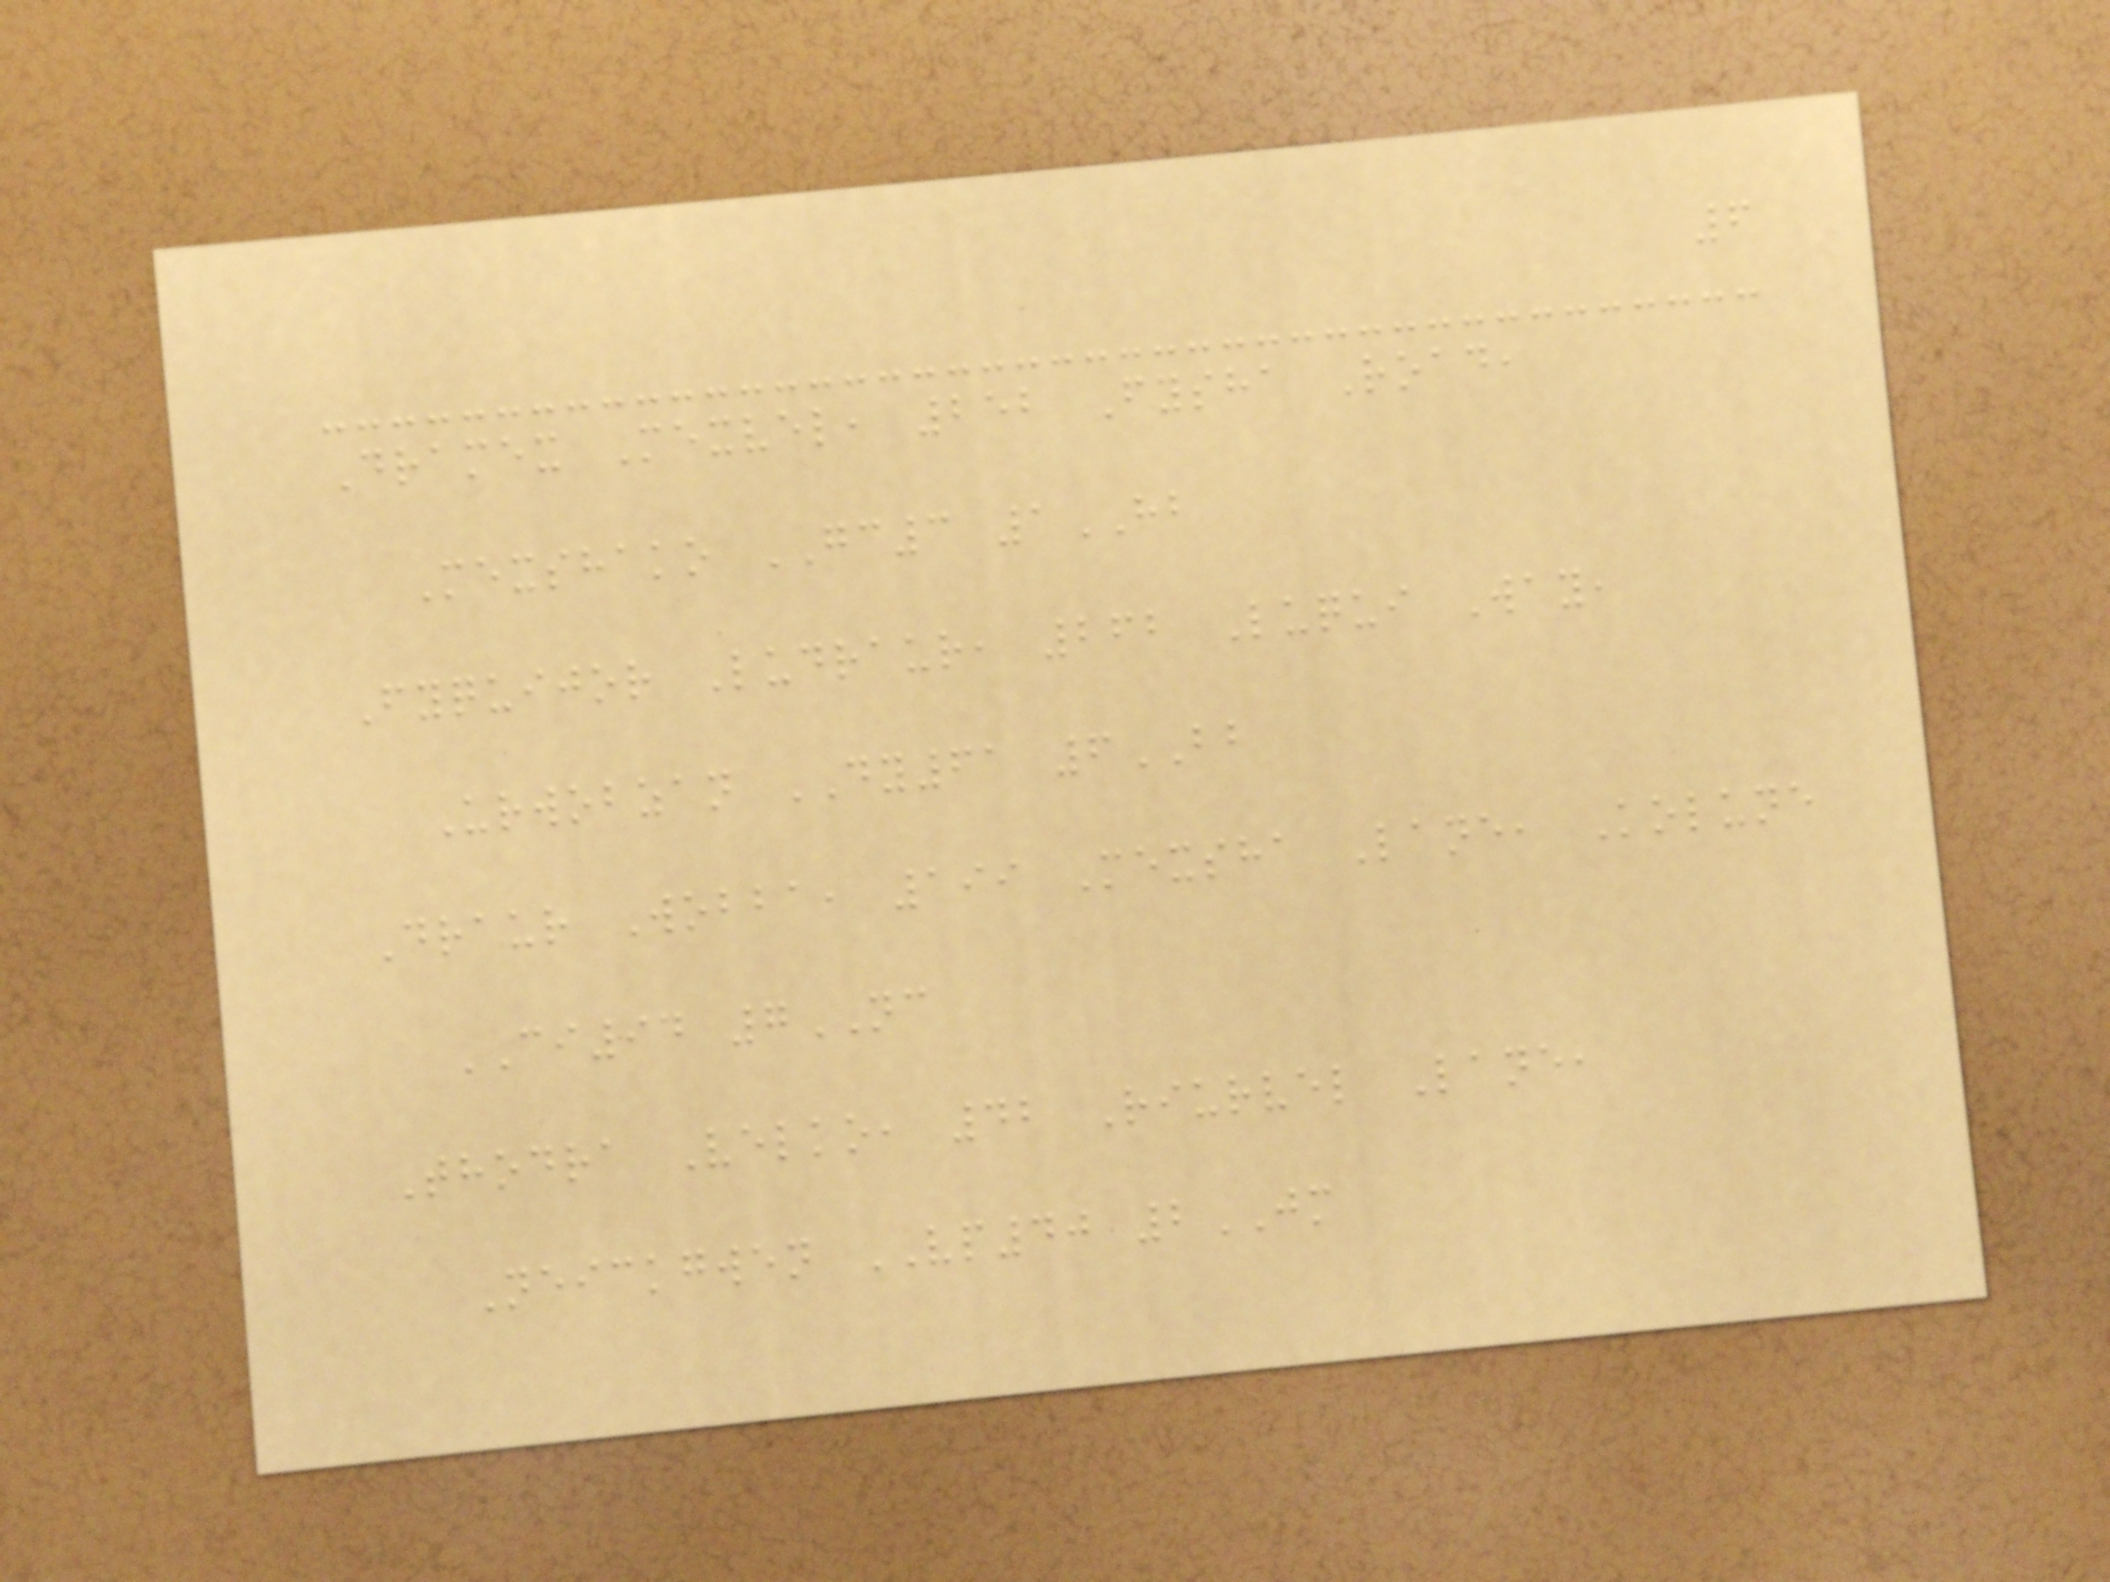6
Dramex Mexvel, 252 Fysha Road,
Mexshako GC3 1HB
Fyquijor Ludraur, 262 Luqui Way,
Urwobzan DY61 6BB
Draur Wobba, 199 Mexsha Lane, Kolune
CI94 7NC
Thodra Velko, 42 Riurvel Lane,
Neickgwen VP40 2JM
